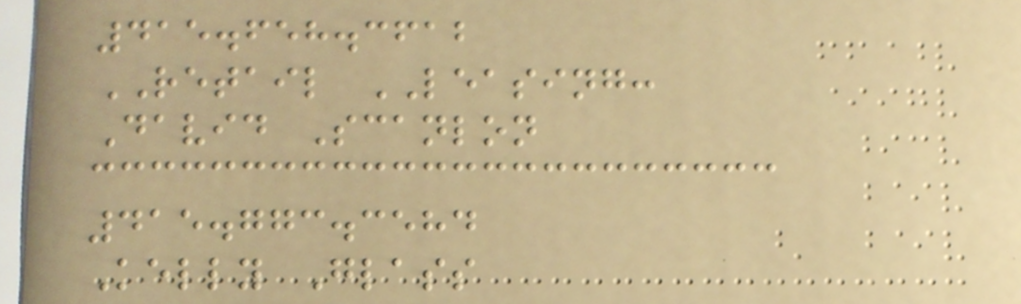415.658.3612
RETAIL LEASING:
David Scanlon
415.773.3584
Kelly Glass
